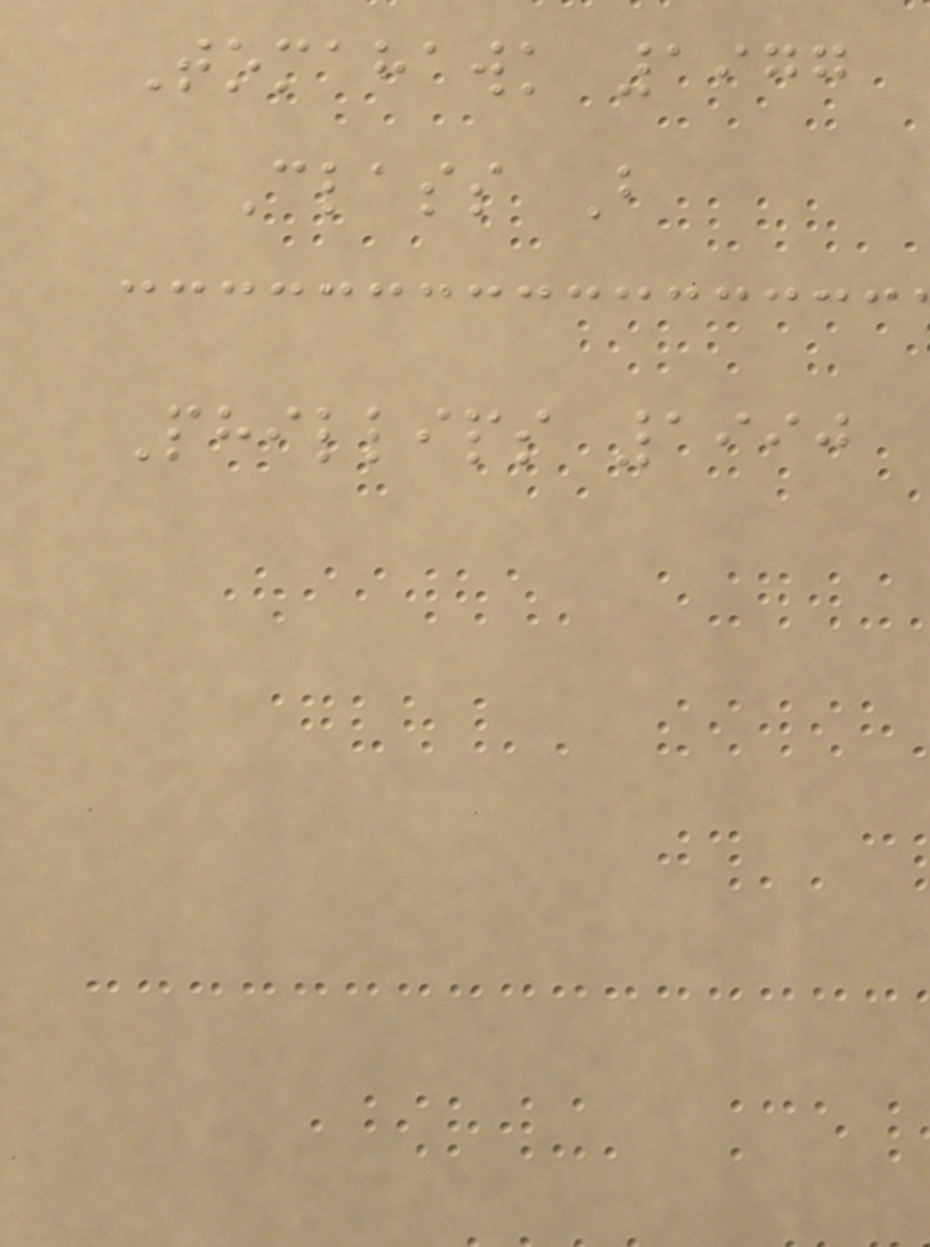Tomahawk 1977
Class B
Phillips 1990
